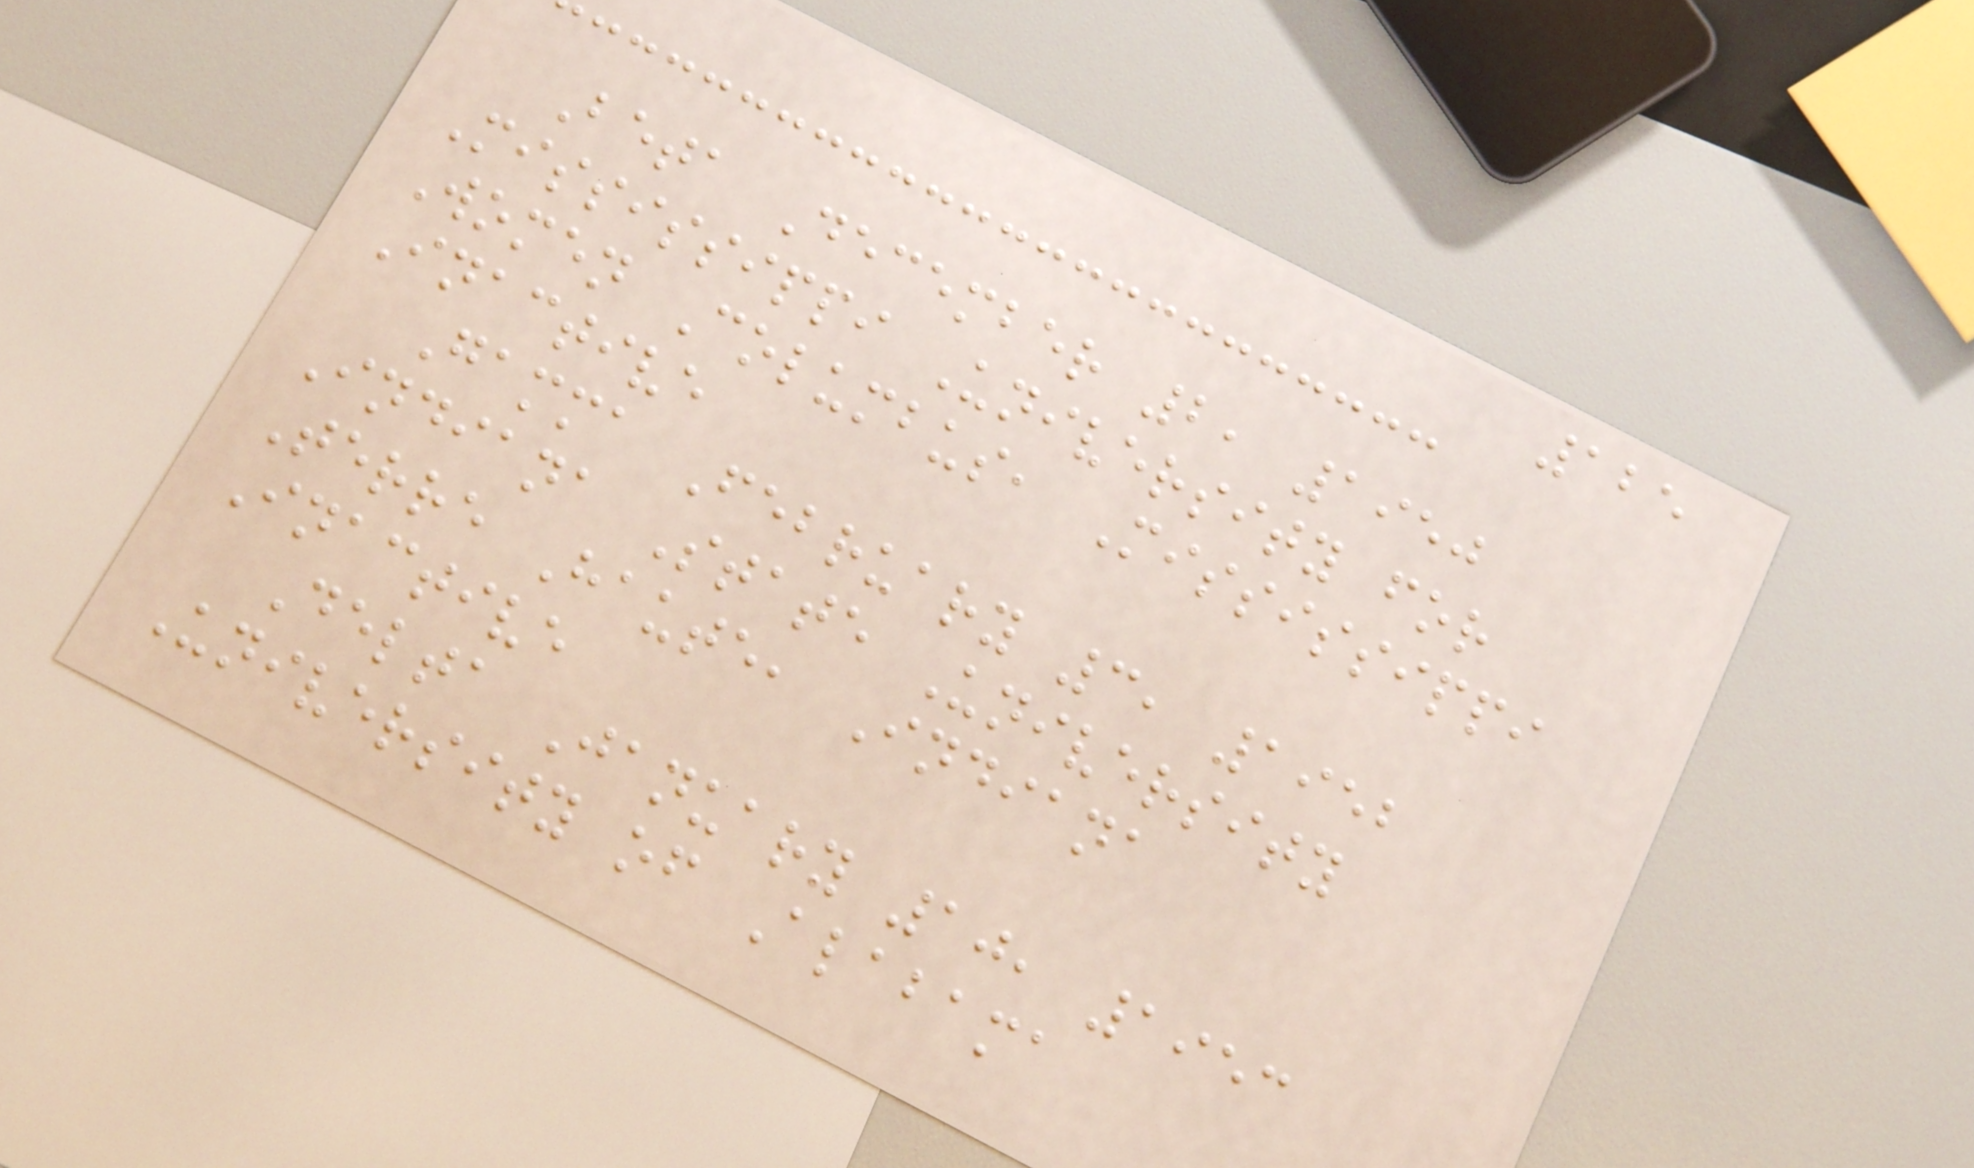125
Beta December 2, 1950
Mississippi University for
Women Columbus, Mississippi
Inactive
Gamma February 3, 1952
Indiana State University
Terre Haute, Indiana
Inactive
Delta January 10, 1953
University of Alabama
